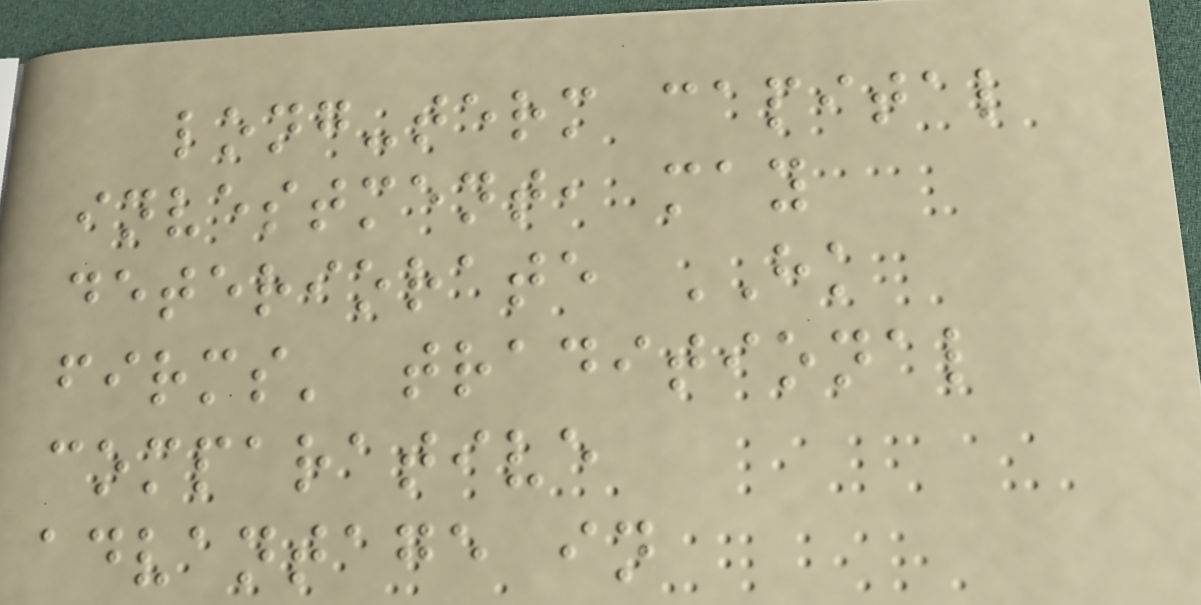long-term capital
investment, may
deteriorate HK
firms' traditional
comparative
advantage in
